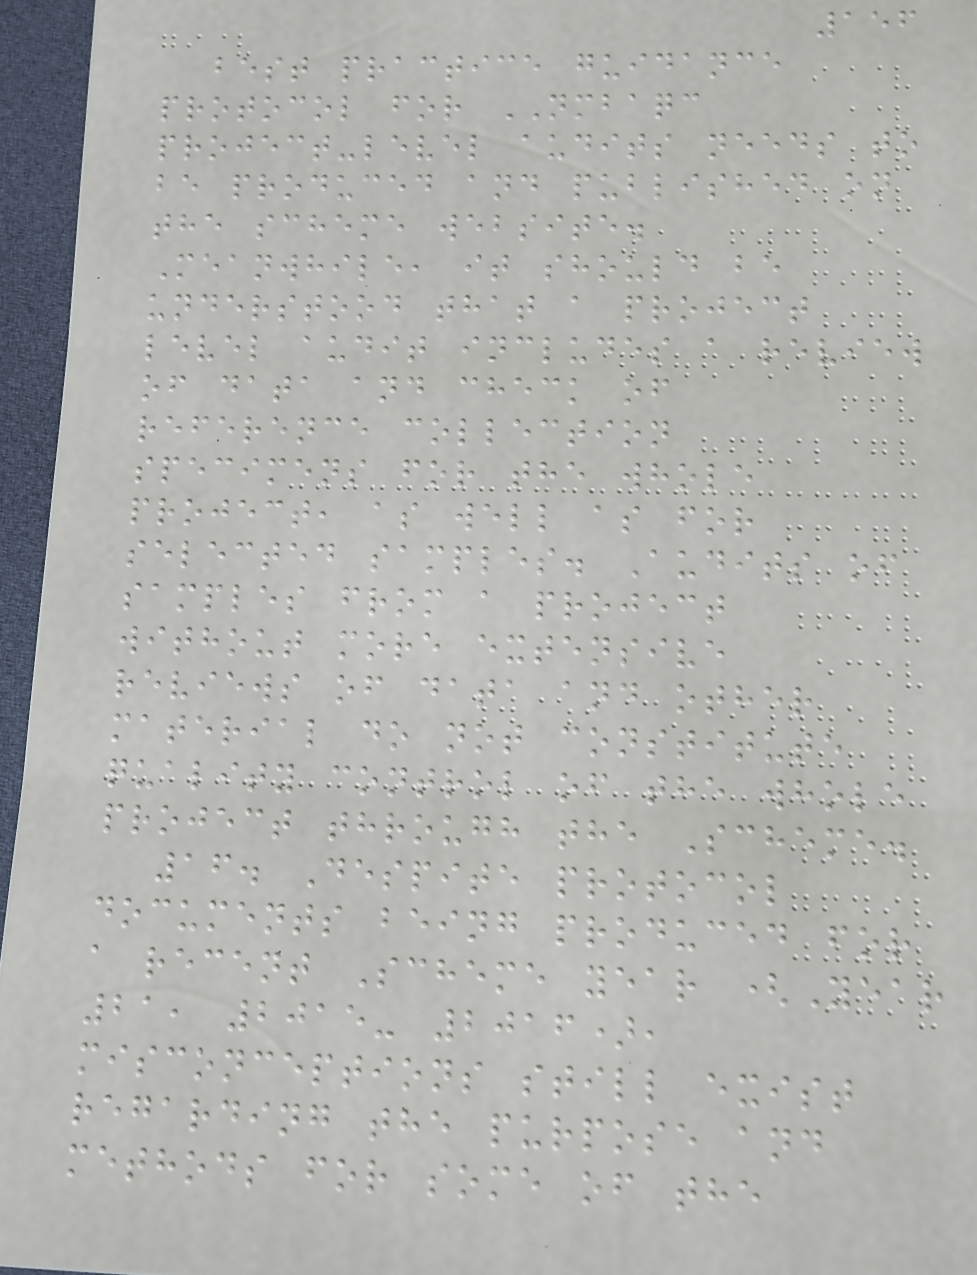156
best practice guidance
protocol for NMBAQC
project-level audits needs to
be produced and published on
the scheme website.
Meanwhile, it should be
understood that a project
level audit includes a review
of data and check of
reference collection
specimens for the whole
project, as well as for
selected samples. Audits of
samples from a project
without more extensive
reviews of data and other
material do not constitute
quality control of the whole
project through the Scheme.
16. Despite protocol
documents being produced for
a recent Scheme year (Year
21, 2015- 2016),
misconceptions still exist
regarding the purpose and
methods for some of the
